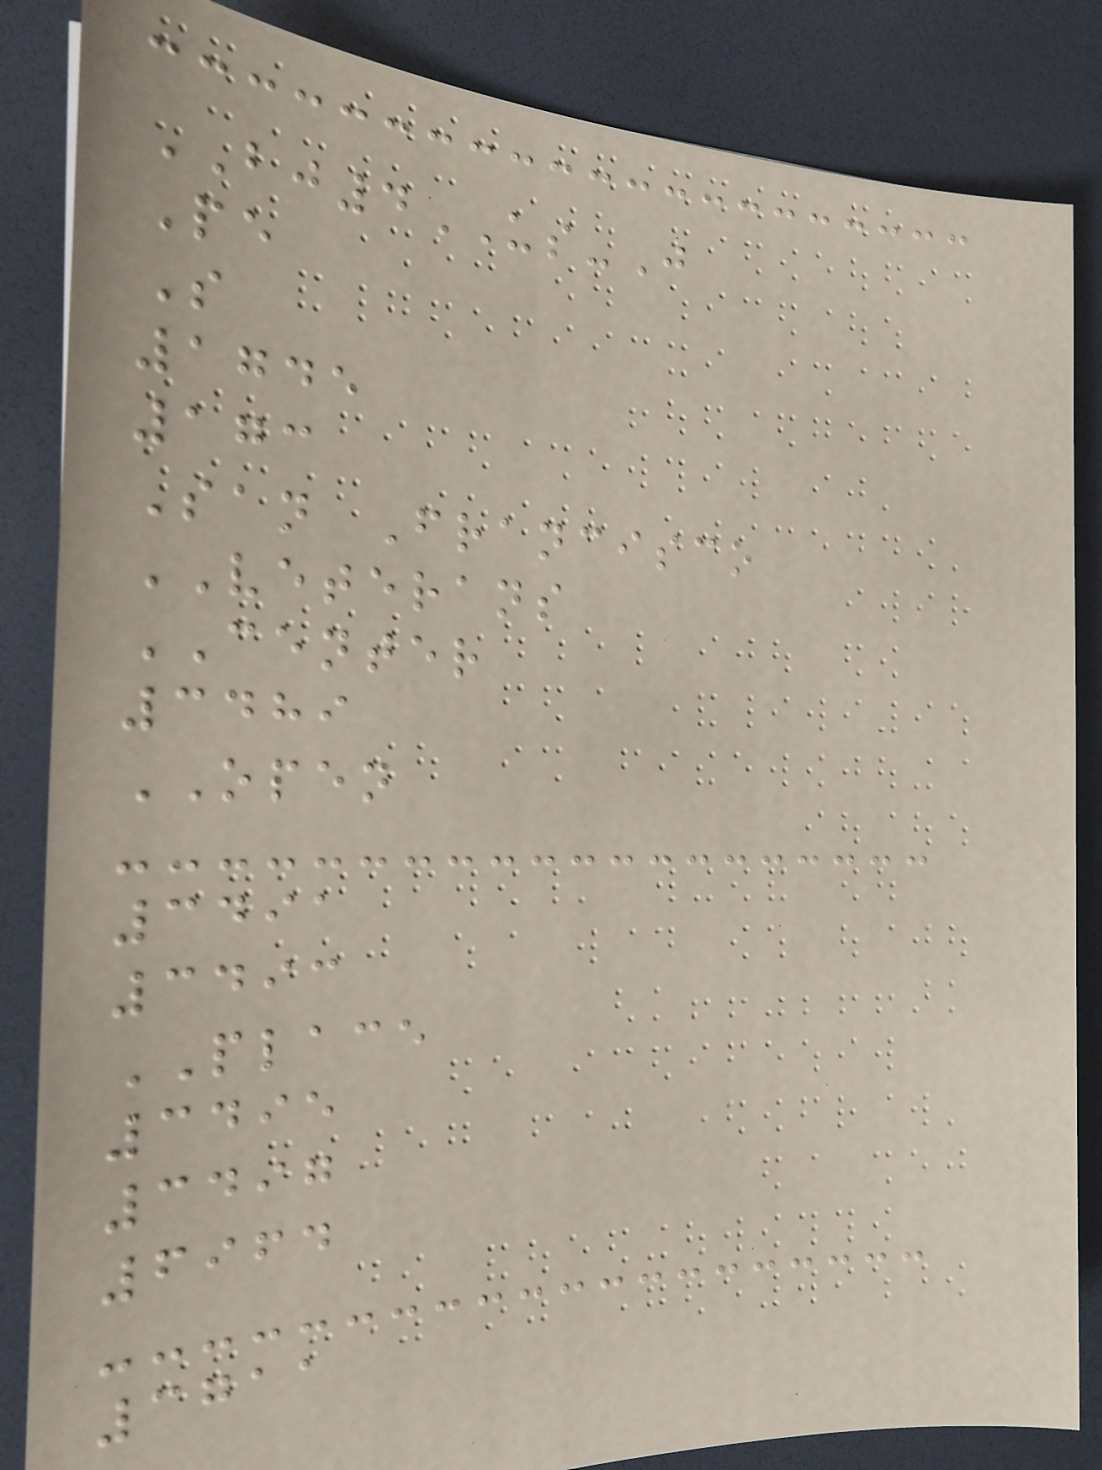BJ4US-J
Pe
S
1745
173
San Francisco
VETERANS
CENTER
3489
OPEN
3491
3493
PLACE
3495
3497
6964
3711
